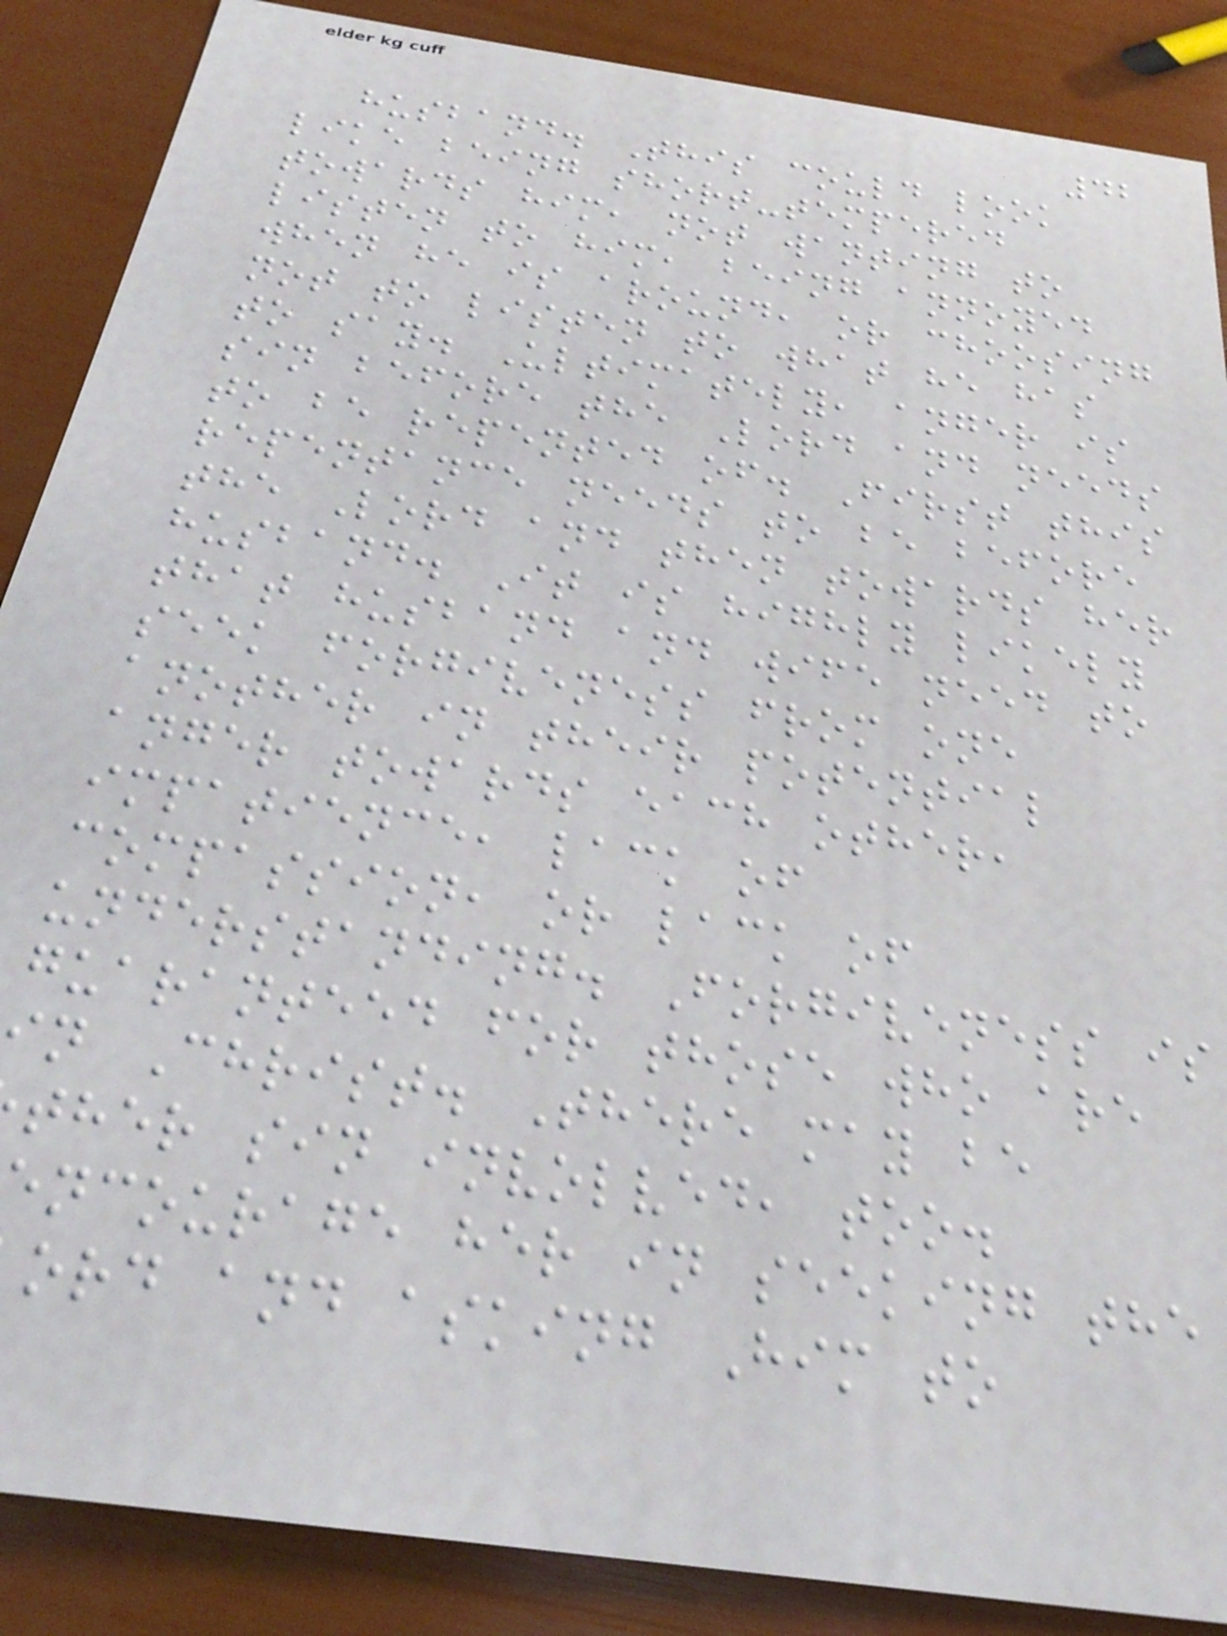42
husband. This could look
like being short-tempered
towards him, not wanting to
listen to him, being annoyed
when he is around, or choosing
not to listen to what he has
to say. Ultimately, anger is
sin before the Lord and needs
to be repented of. First this
repentance needs to be before
the Lord and then towards her
husband. It is highly likely
that husband and wife need to
seek forgiveness from one
another in their potential
anger towards each other,
impatience, lack of
compassion, or lack of
understanding. Forgiveness is
guaranteed for those who are
n Christ. There may be
ther sin involved, too.
ncourage her in seeking the
ord and asking Him to
